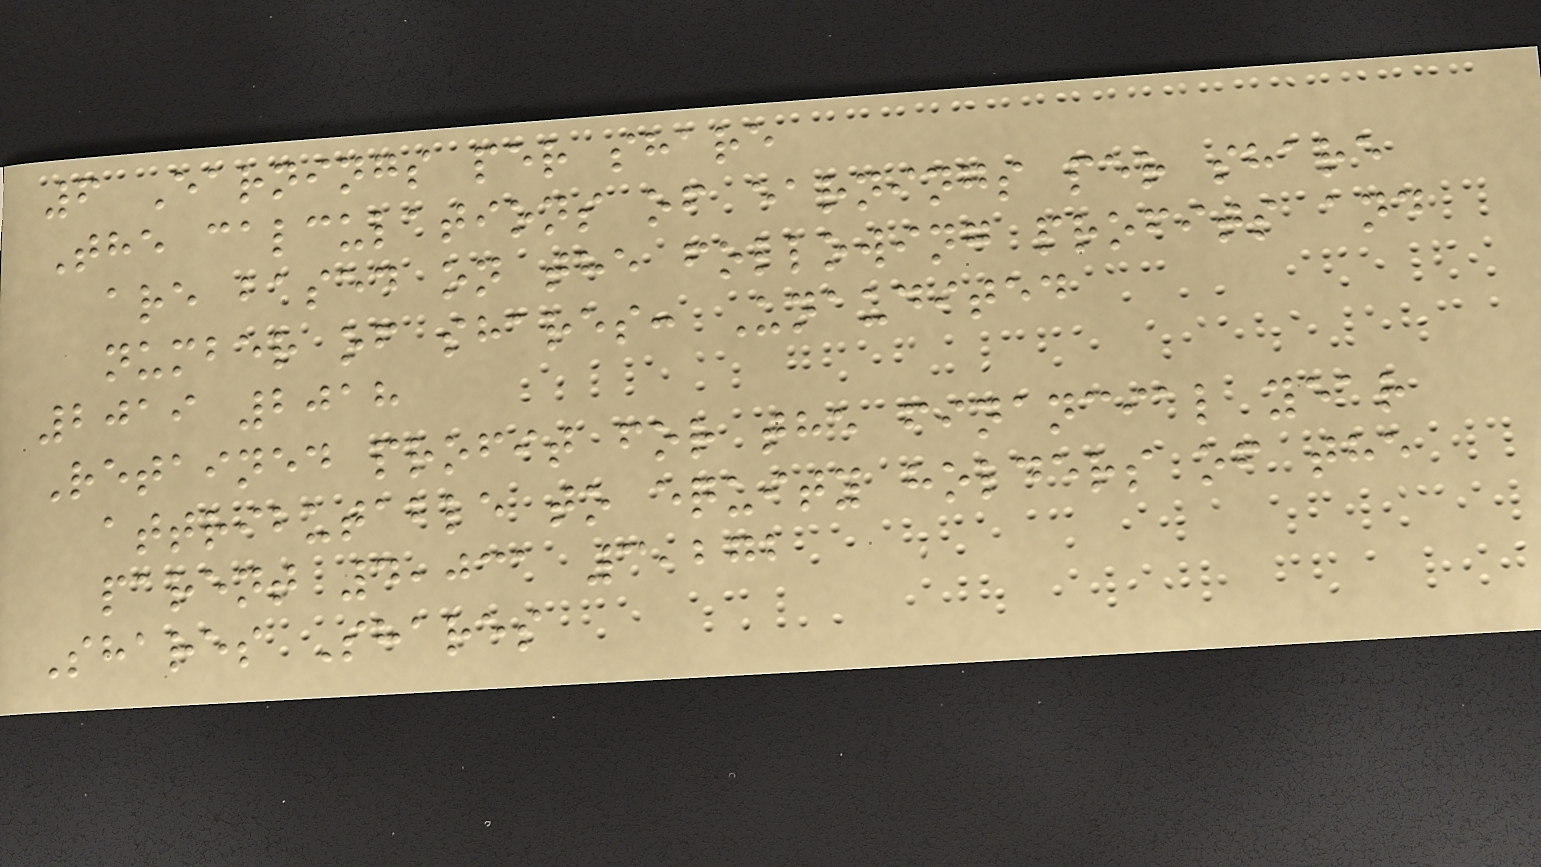6 Earnings per share
The calculations of earnings per share
are based on the following profits and
number of shares: Unaudited
2019 2018
Retained profit for the financial year
attributable to equity holders of the
parent 4,031 3,272
Shares Shares
